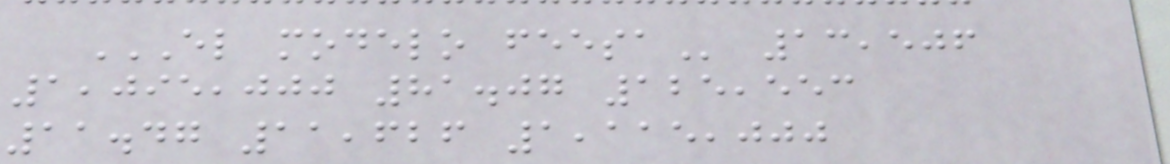EL MODELO FEESA 13,506
1,095,000 81.07 125,553
11.47 11,626 1,115,000
